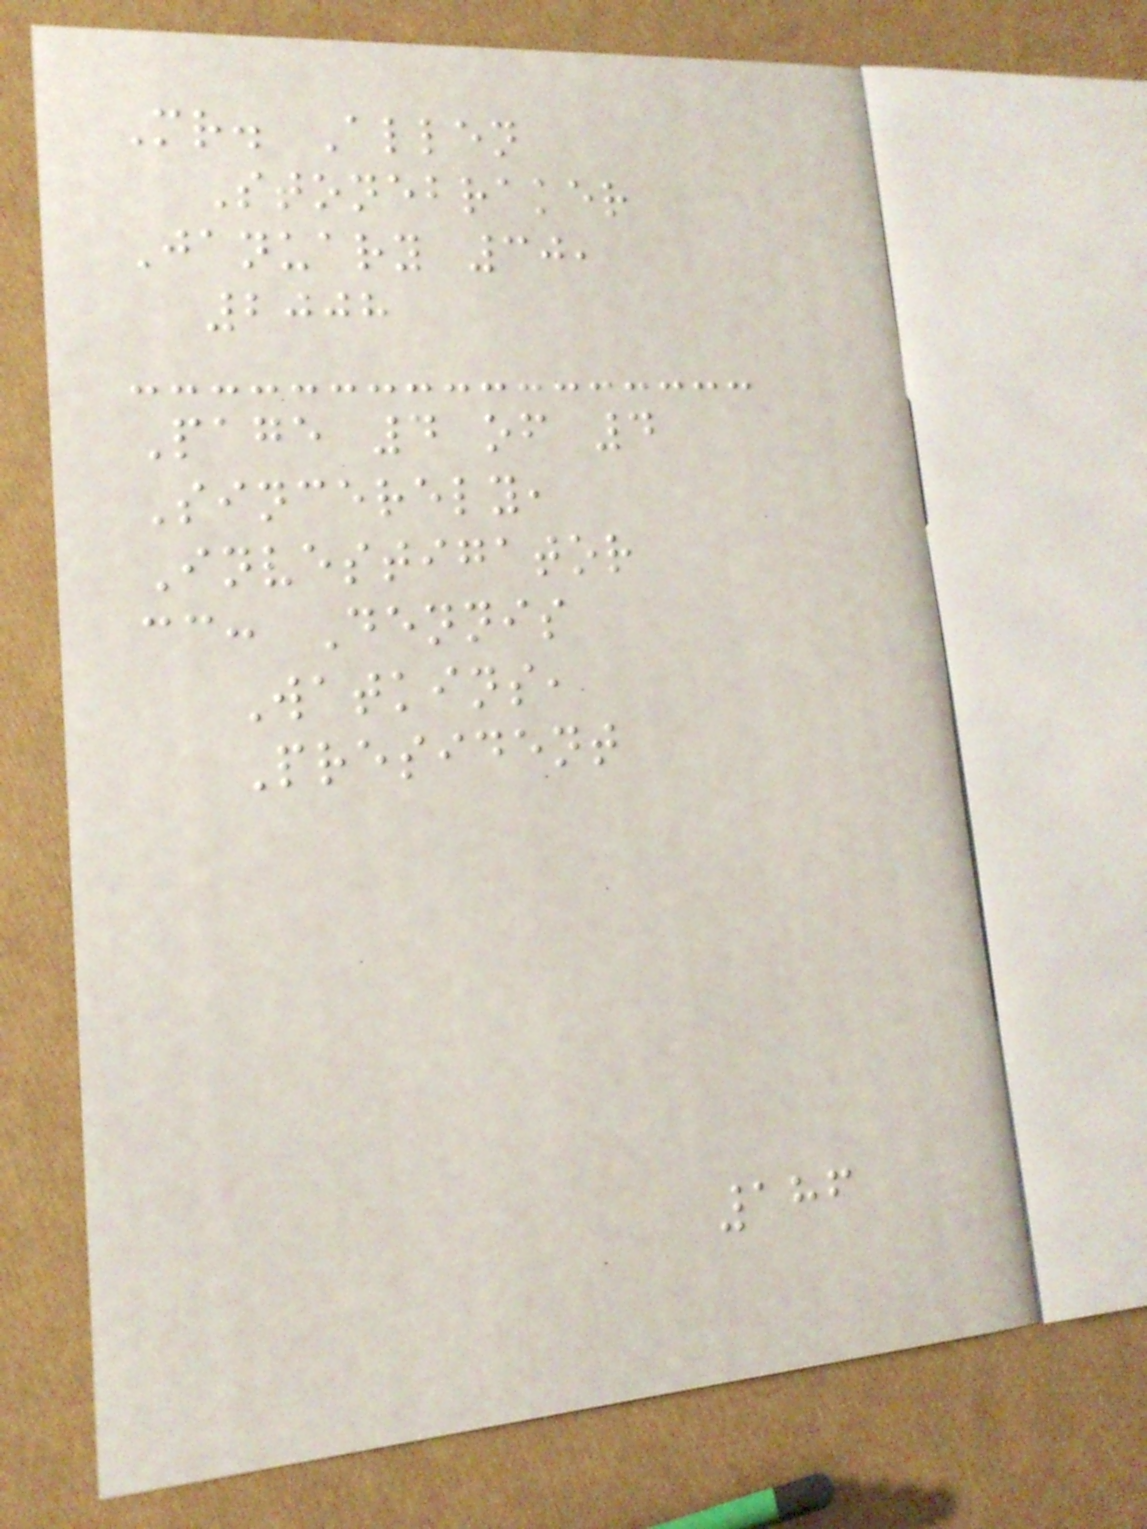Mr. Allen
Stonebraker
January 30,
2008
Page 4 of 4
Sincerely,
Investigator
cc: Dennis
Watkins,
President
186
